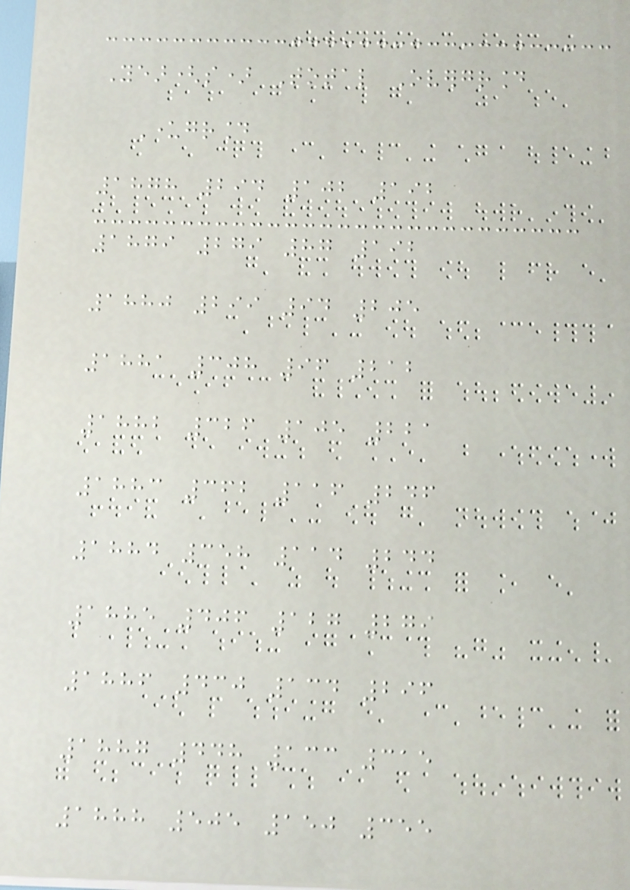Year(s) Total Overground
Underground
1878 294 102 192
1879 279 87 192
1880 299 94 205
1881 308 96 212
1882 326 105 221
1883 362 116 246
1884 358 114 244
1885 406 127 279
1886 430 134 296
1887 448 133 315
1888 505 150 355
